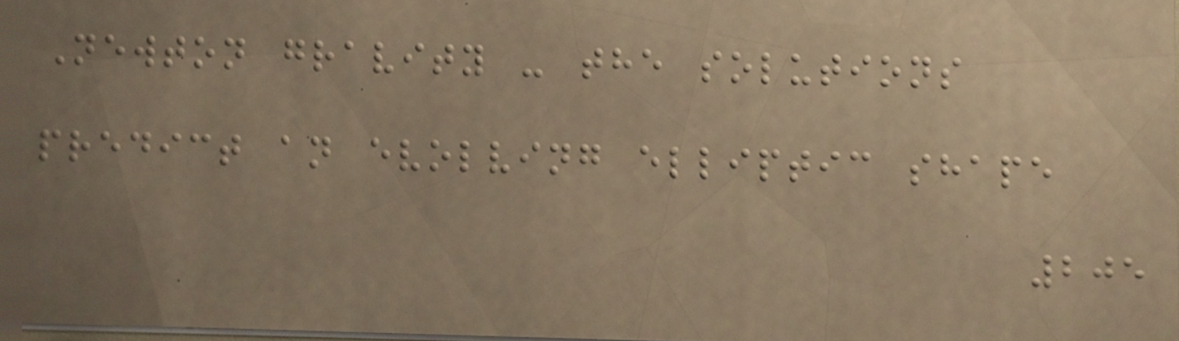Newton gravity - the solutions
predict an evolving elliptic shape
205
